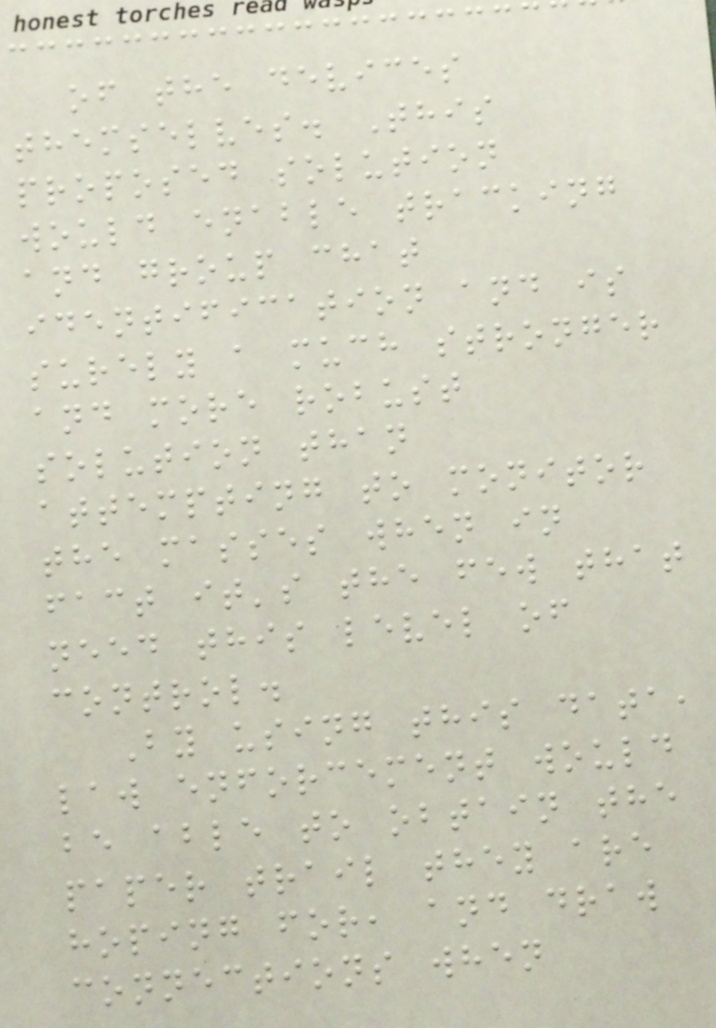of the devices
themselves. This
proposed solution
would enable tracking
and group chat
identification and is
surely a much stronger
and more robust
solution than
attempting to monitor
the masses when in
fact it's the few that
need this level of
control.
By using this data,
law enforcement would
be able to obtain the
paper trail they are
hoping for, and draw
connections when
